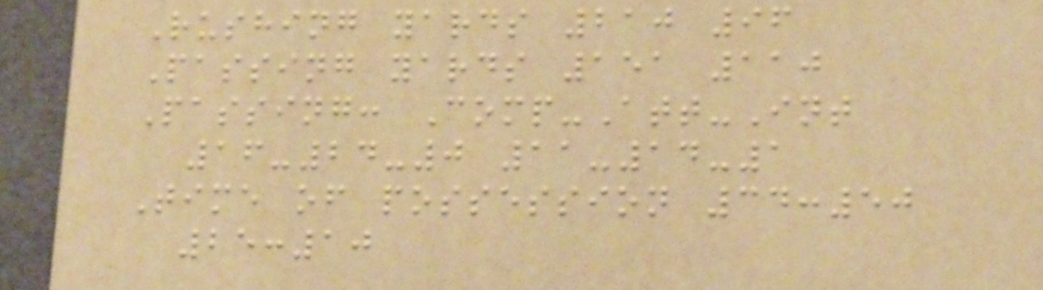Rushing yards 210 96
Passing yards 151 110
Passing: Comp-Att-Int
16-24-0 11-14-1
Time of possession 34:50
25:10
